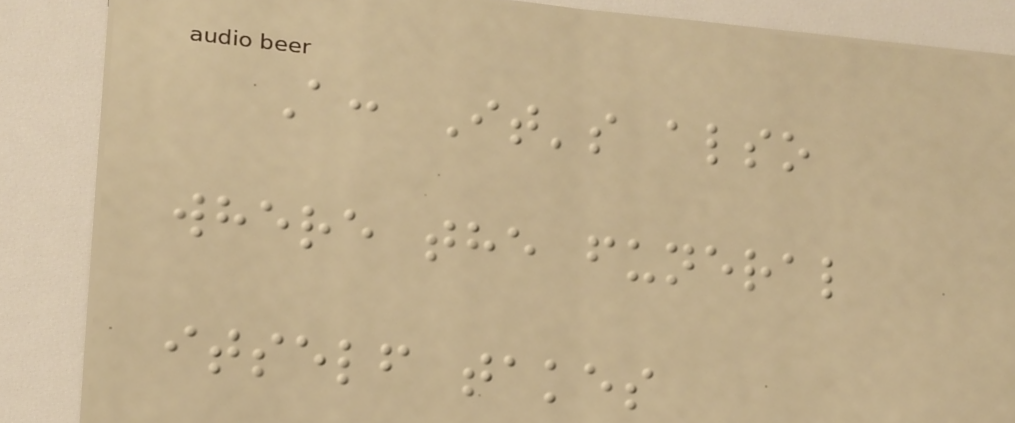A: It's also
where the funeral
itself takes
